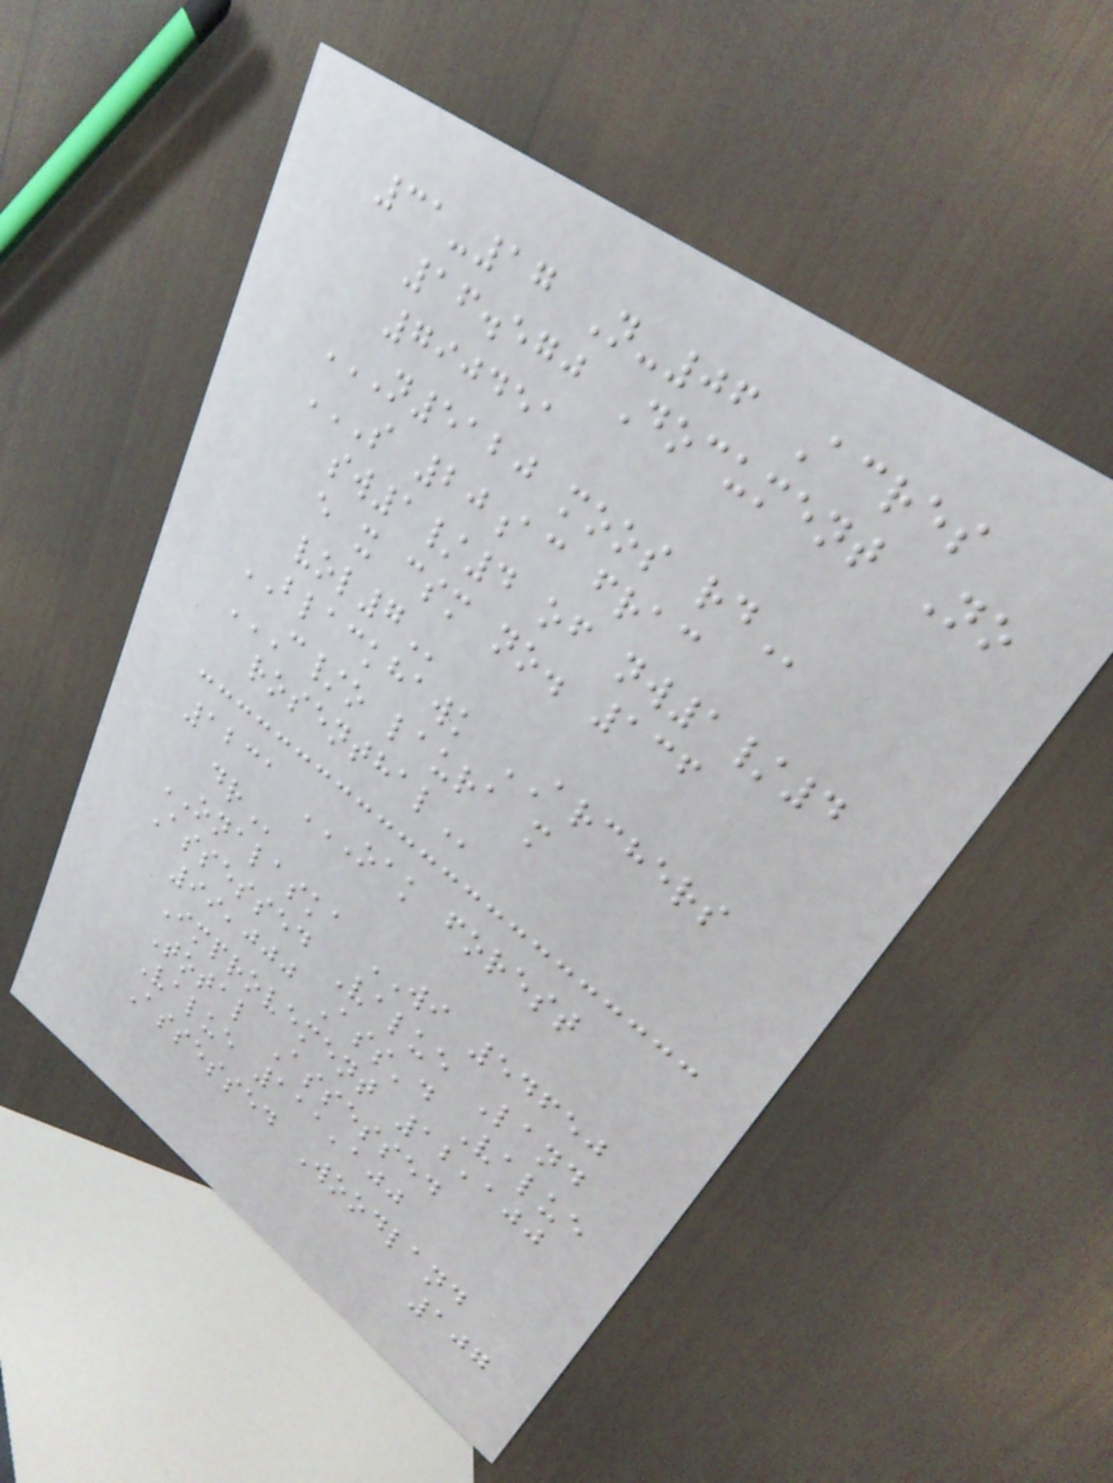31-17 N-06 Acres
16.570 Document No
790451
N5120 MOOS RD
S 20AC FRAC
SW1/4 OF NW1/4
E X CSM NO. 136
VOL7
BLACKHAWK ARCHERS
C/O LAURA M
ROSENTHAL
1231 OAK FOREST
DR
ONALASKA WI 54650
Assessed Value Land
99,000 Ass'd Value
Improvement 12,100
Total Assessed
Value 111,100
Assessed Woodland
107
